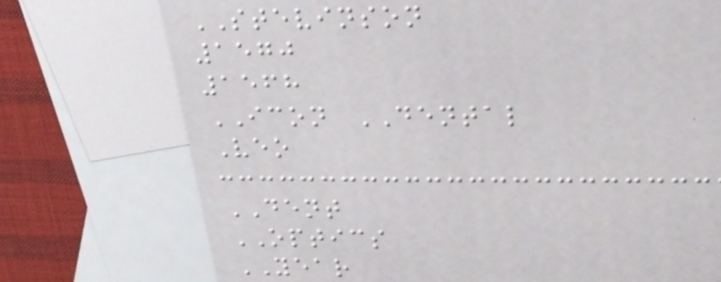STEVINSON
1570
1568
ICON DENTAL
Veo
DENT
OPTICS
YEAR
